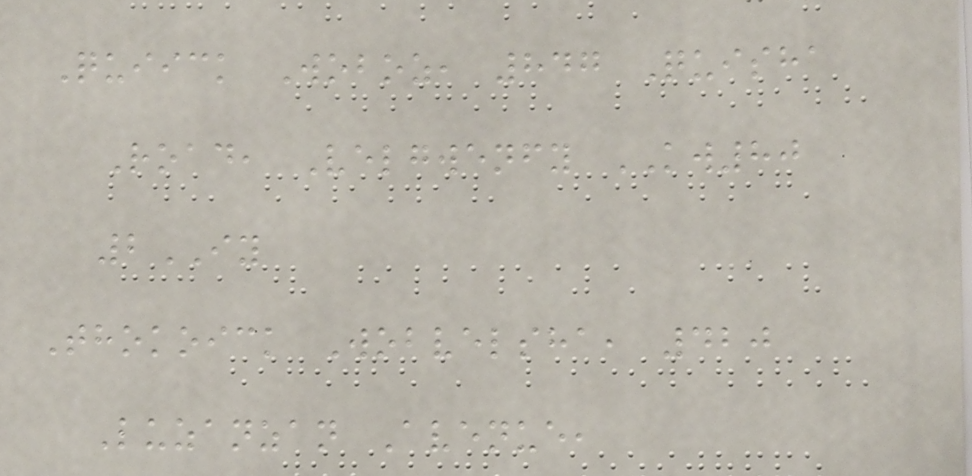Quiick Woboz, 847 Quisha
Road, Velgwenfy KW80
2IY
Thokoick Wobvelsha, 420
Luzanzan Avenue,
